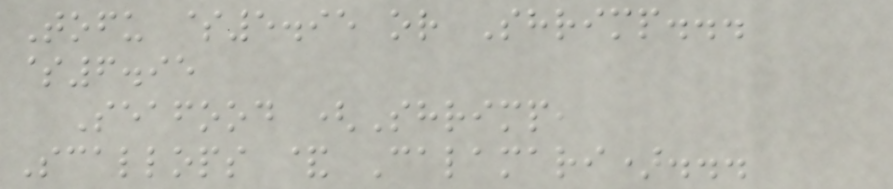Tofu $5.95 or Shrimp...
$6.95
Seafood (Shrimp,
Scallops & Calamari)...
